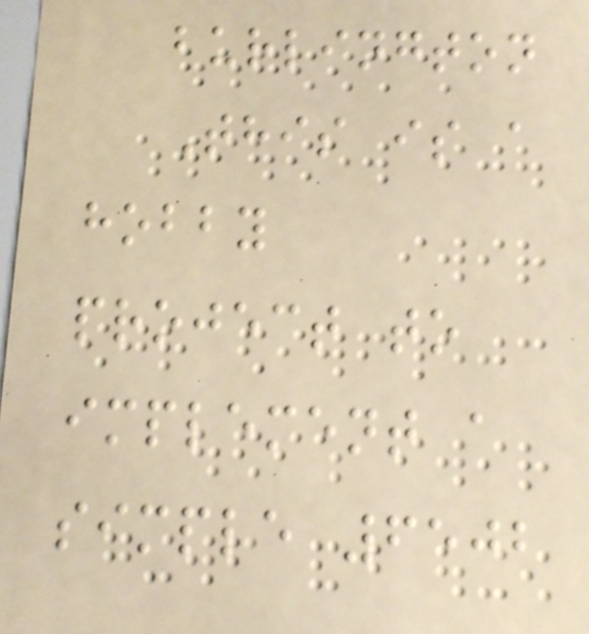burlington
This is a
hobby
project to
implement a
simple 6502
